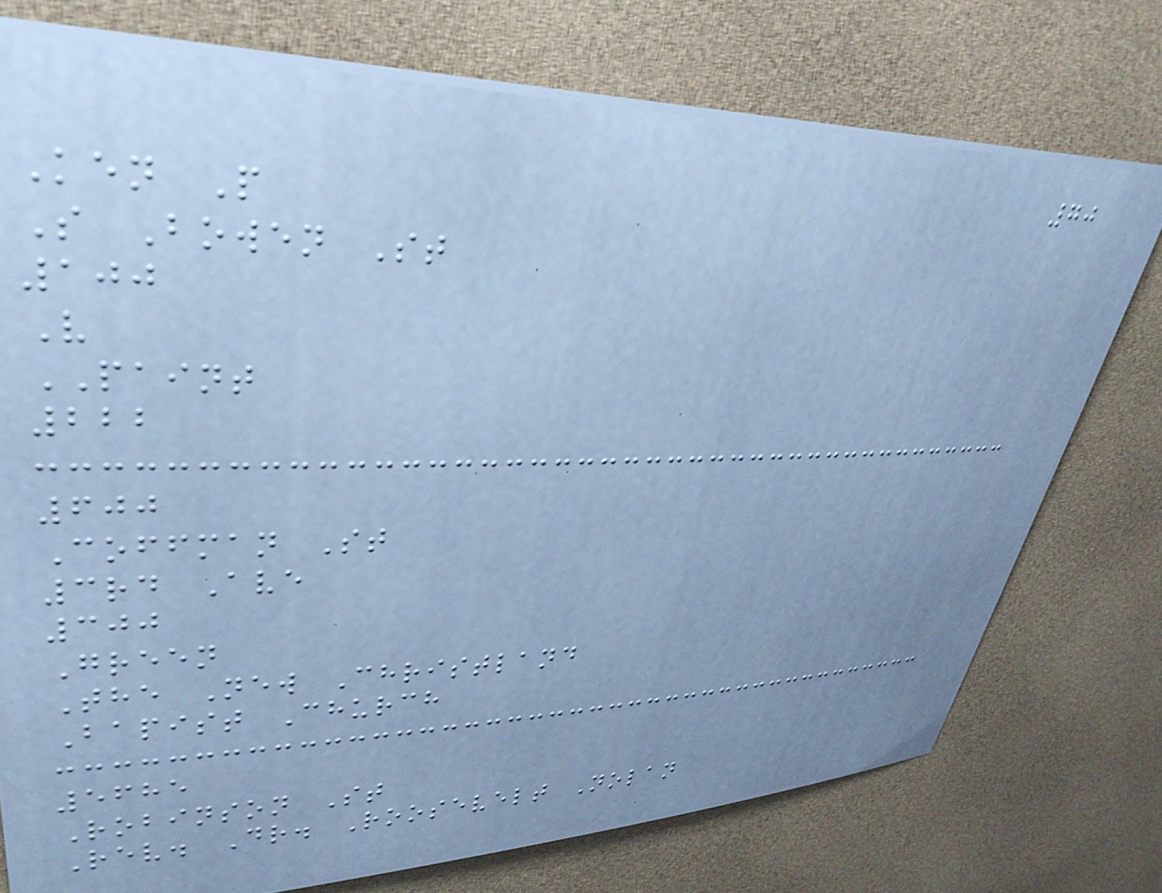70
Ken P
S Bowen St
100
V
PAINT
222
600
Coffman St
3rd Ave
300
Green
The New Christland
Bapist Church
5685
Robinson St
Rev. Dr. Roosevelt Nolan
